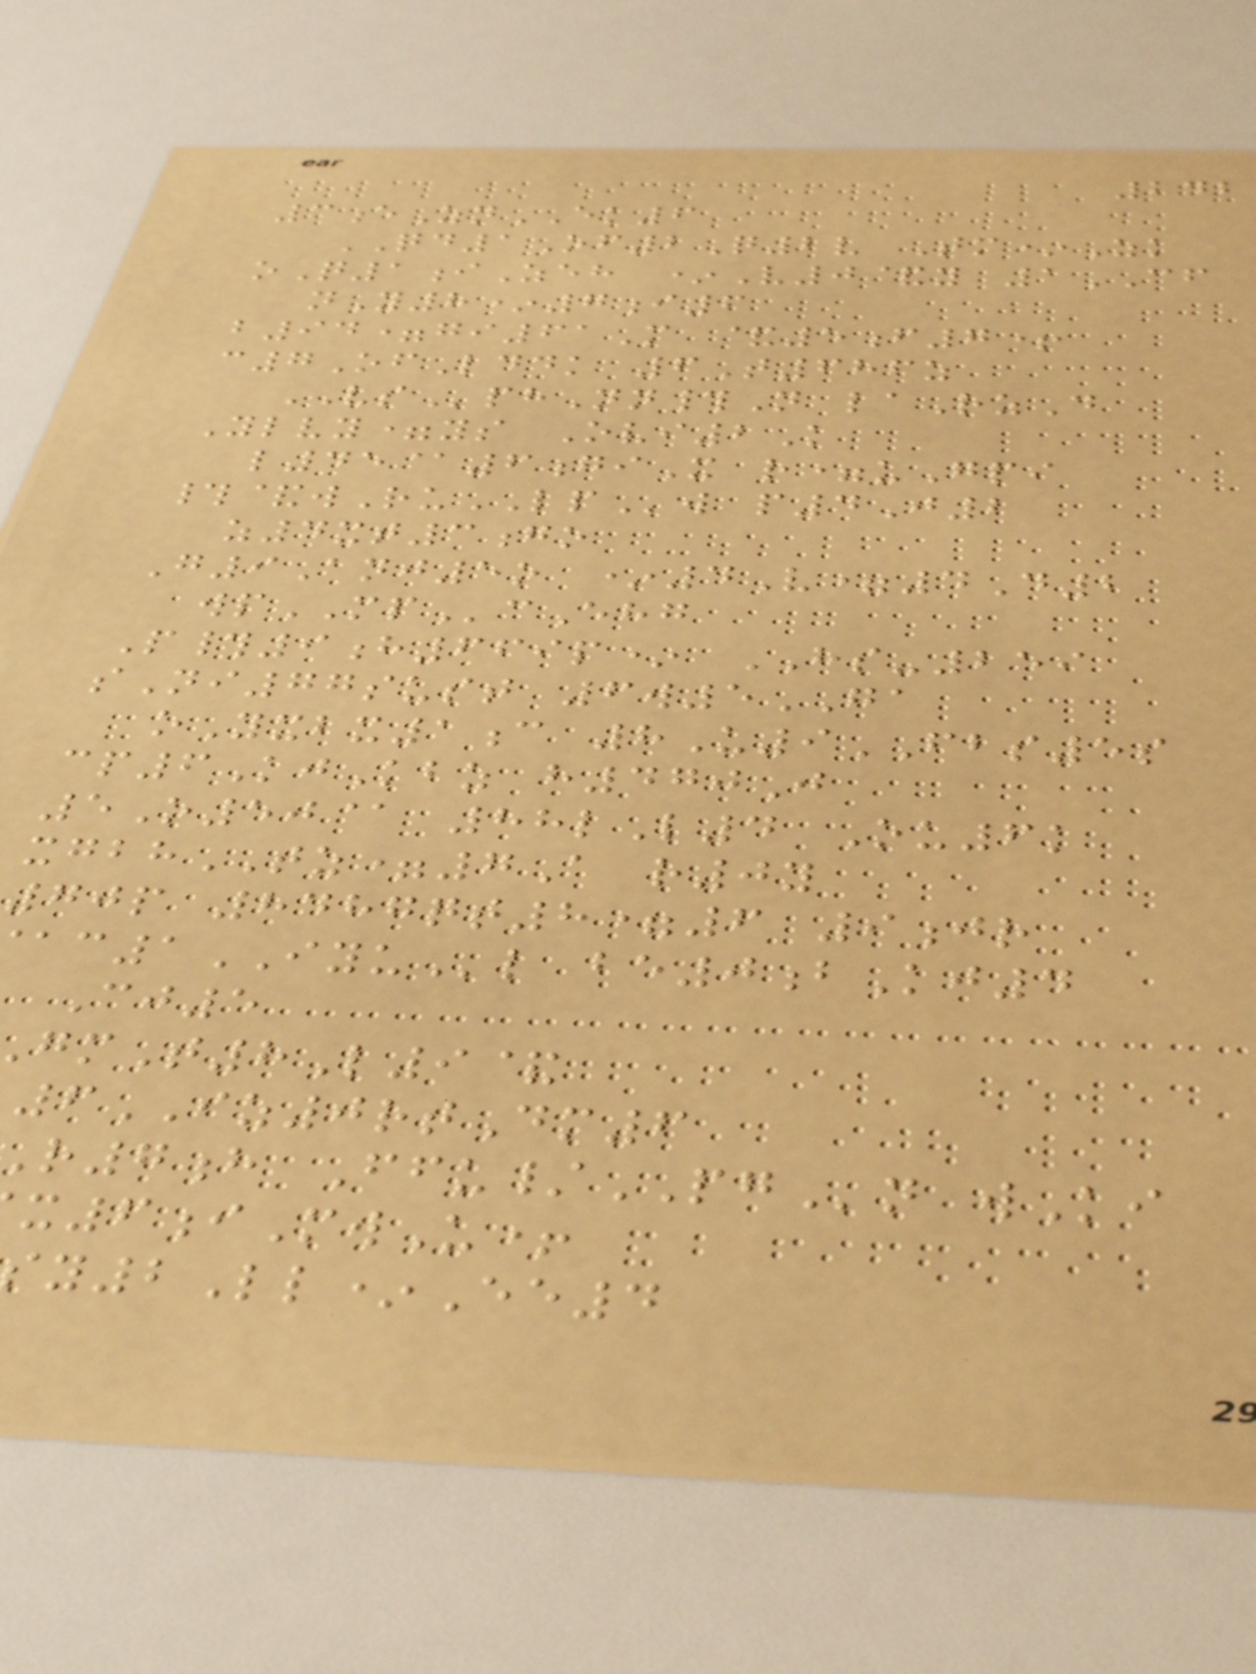242
3eZnEK6
QD1Of2Q2v Tm*Zk
oQ1iZeh *V0&y 1CF
nY8*7i6
b94=gi61M &5f7+
c7OfLddk 6T686z
VSphNn#N laRzD
Ylvy=ys Ovi2K
l45@6giX r=uGpi
#&wRuLPw p4J2
z4xt3go
G9Anj5o *4V=4D2
wpMPcEhg
P#9h669p* HS-259
sNi77sust 6w5GA
oYxbx1c 8U9FBS5s
cp6KjKbz h470J
5O50@ 88lL4 Ou6k
xgbhTZ=7A r0y
70p 8487qt8=6 9jr
c1IYUl be0bKj4
Cj5
mT8L9&
6IZ0rtDm6
r7h Ffu/PGn wKi
x6iMwU+
y2Ll*Ee4
